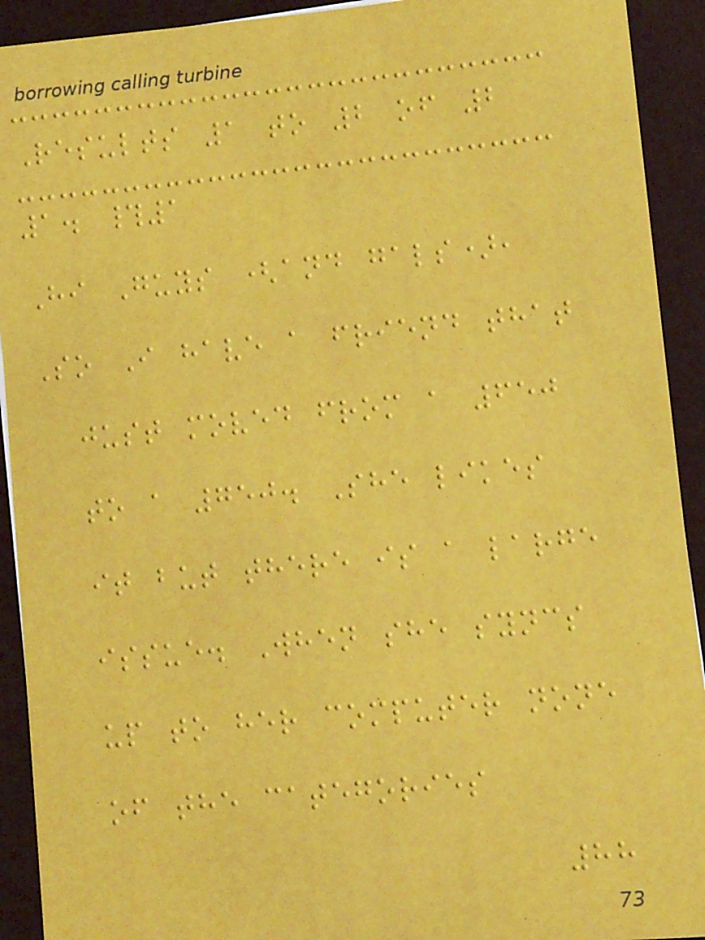Results 1 to 2 of 2
1. #1
Hi Guys (and gals),
So I have a friend that
just moved from a 650
to a 750. She likes
it but there is a large
issue. When she syncs
up to her computer none
of the categories
88
